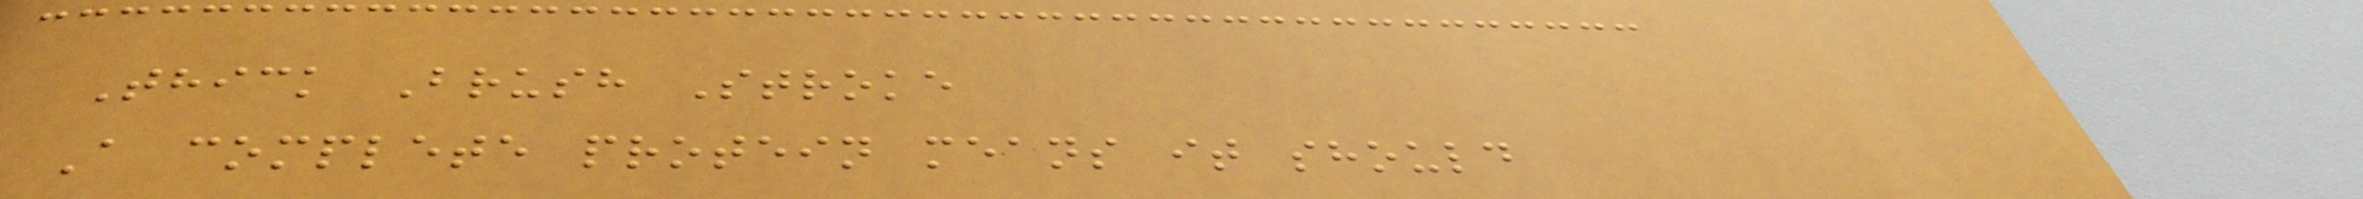Thick Brush Stroke
A complete protein means it should
